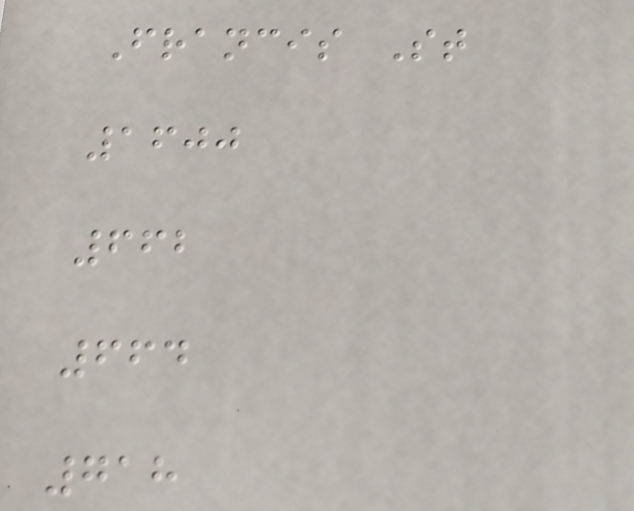Francis St
1600
662
664
718
